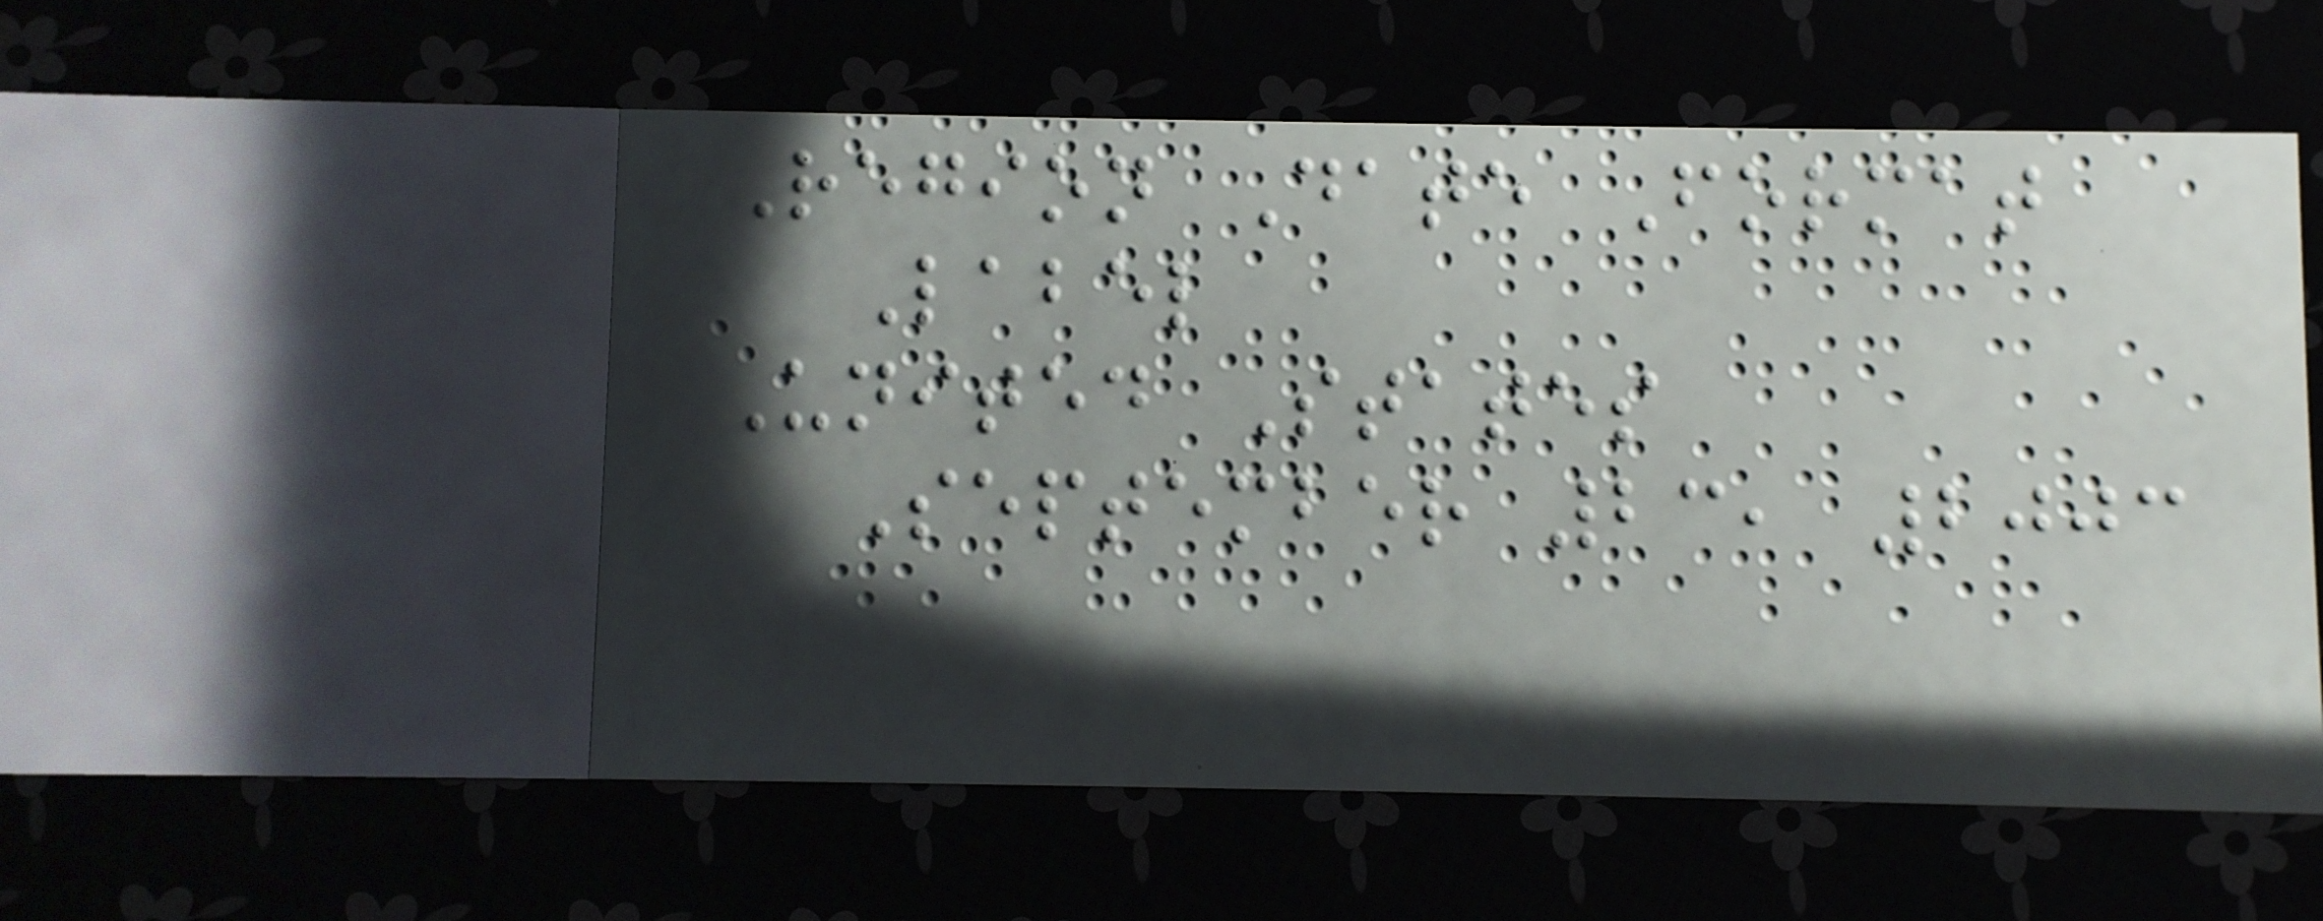Region Date Format
Label
United States
September 23, 2003
